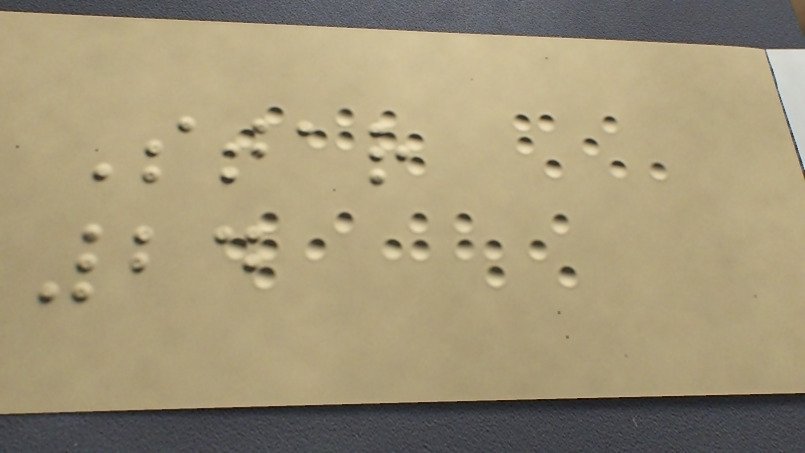Star
24
